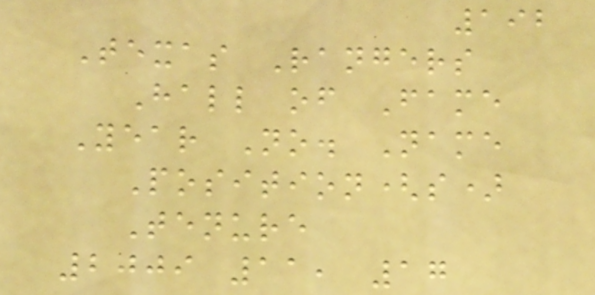192
Texas Rangers
Hall of Fame
Year No. Name
Position(s)
Tenure
2009 11, 17
